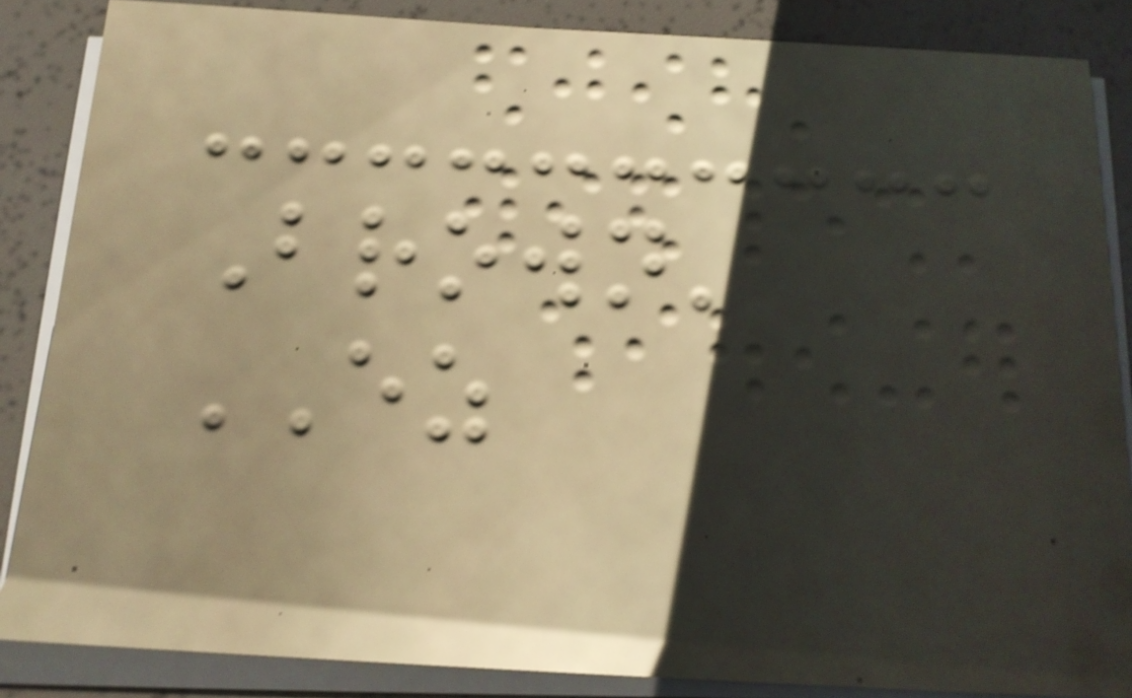Brown'
EZ
